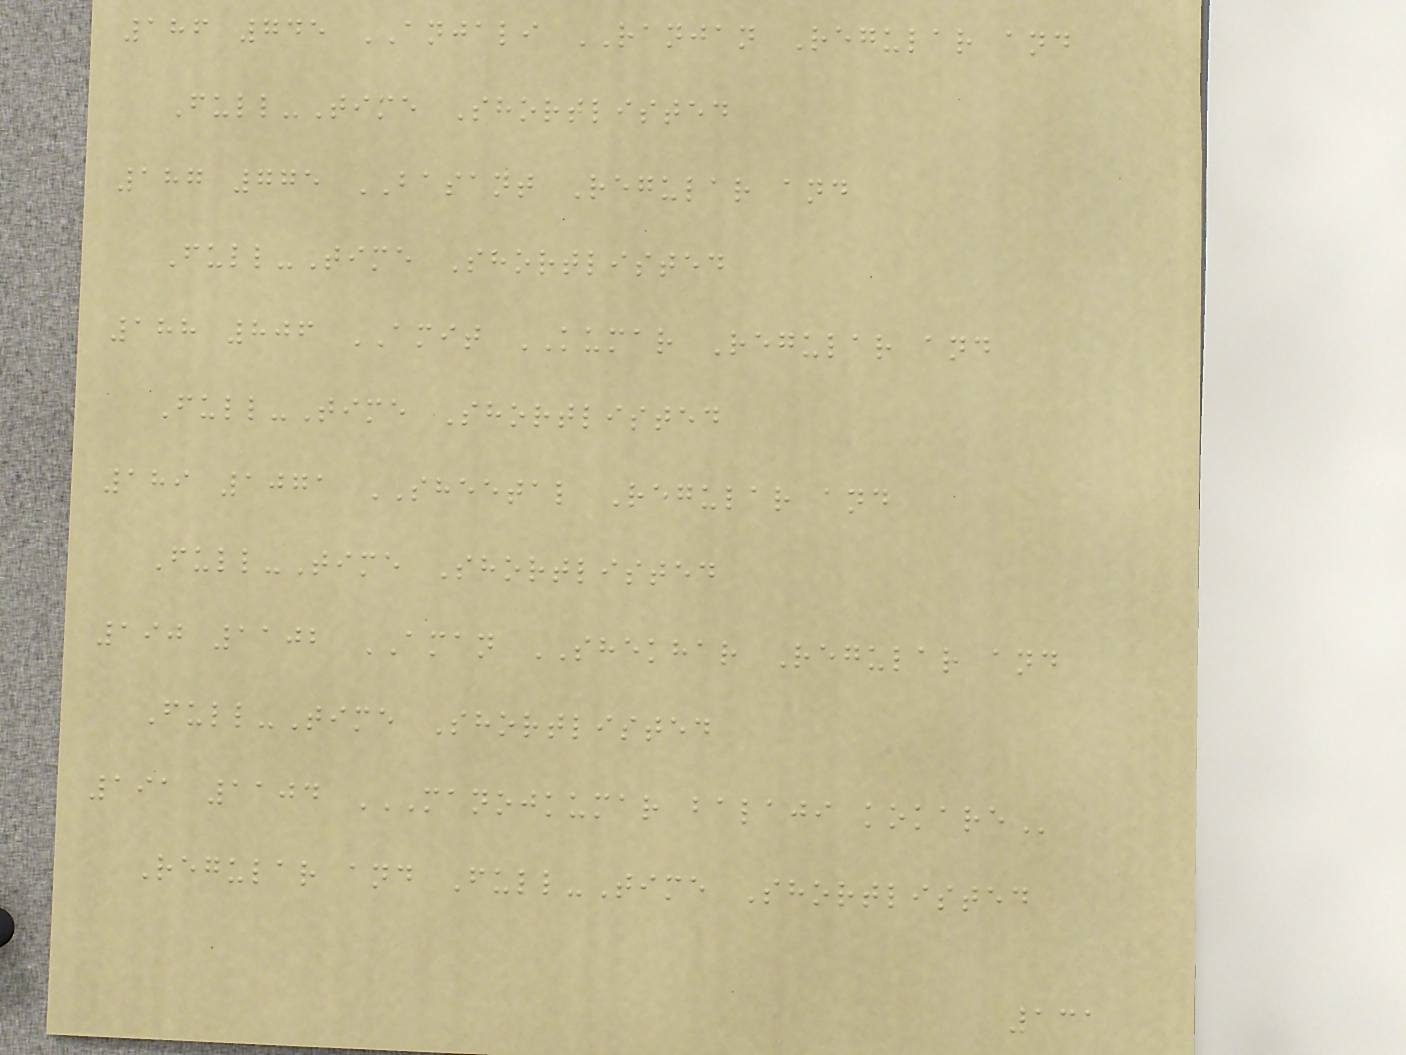186 745 ANJALI RANJAN Regular and
Full-Time Shortlisted
187 775 BASANT Regular and
Full-Time Shortlisted
188 806 AMIT KUMAR Regular and
Full-Time Shortlisted
189 1071 SHEETAL Regular and
Full-Time Shortlisted
190 1102 AMAN SHEKHAR Regular and
Full-Time Shortlisted
191 1104 MANOJKUMAR BALAJI KOKARE
Regular and Full-Time Shortlisted
131
